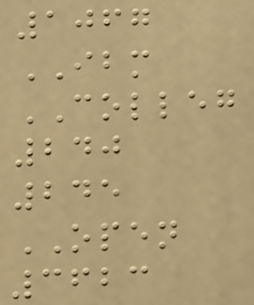1067
IBM
COLLEG
240
245
OPEN
3623
